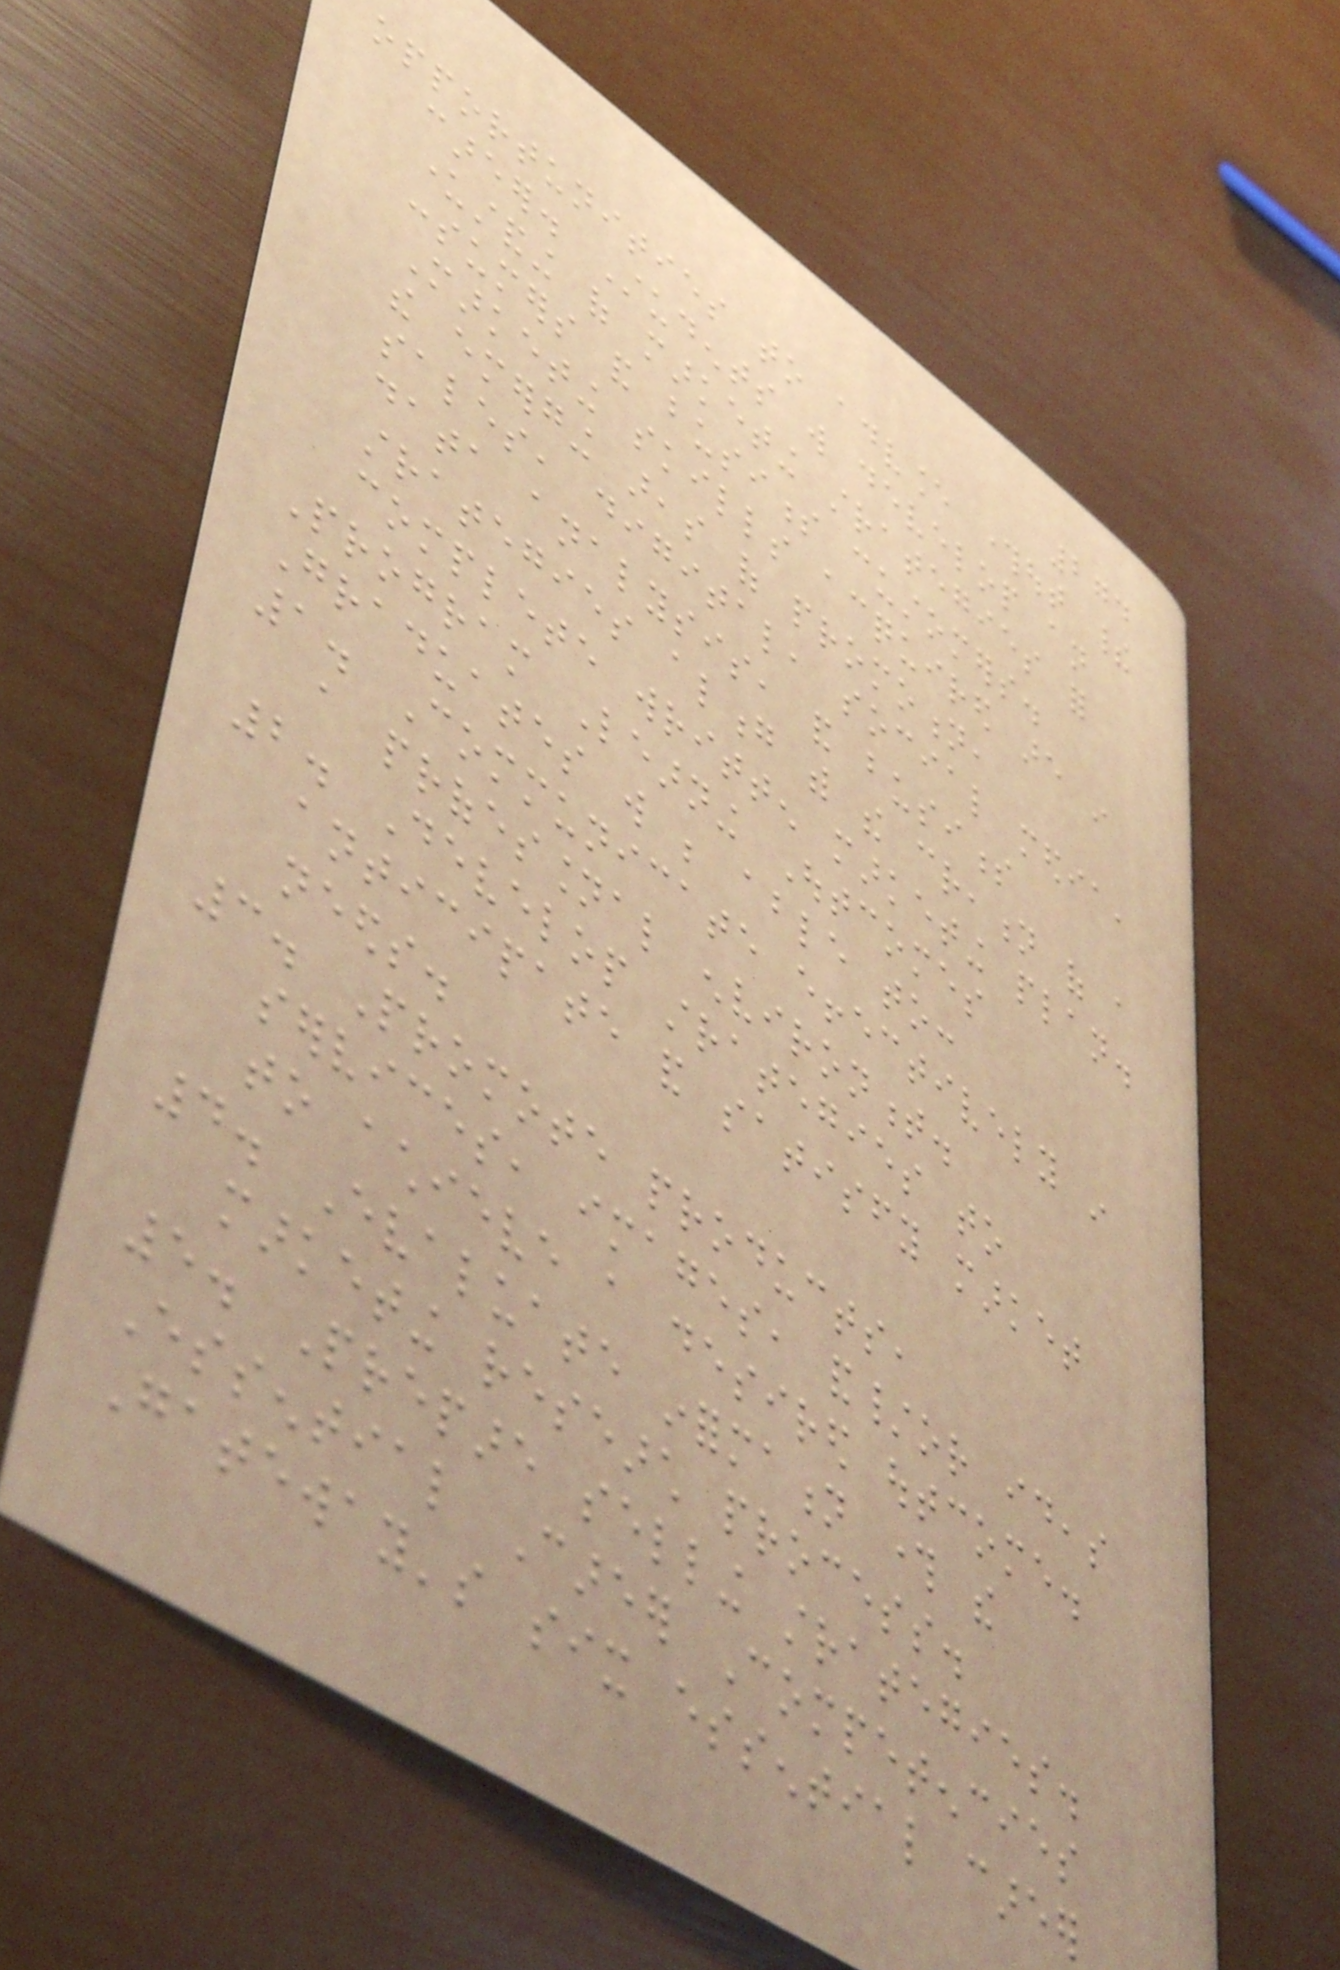274
opportunities to advance throughout their
career. Students will develop an
understanding of marketing strategies for
consumers and business customers.
Marketing skills acquired are in
the emerging areas of promotion,
sales, digital, social media,
data analysis, and business
strategies along with the creation of a
complete written marketing plan.
Program Learning Outcomes
Graduates will be able to:
1. Communicate effectively in
a professional environment.
2. Develop strategies to
anticipate and satisfy market
needs.
3. Promote products,
services, images, and/or ideas
to achieve a desired outcome.
4. Evaluate information through the
marketing research process.
5. Prepare selling strategies.
Essential Career Competencies
Gateway's six essential career
